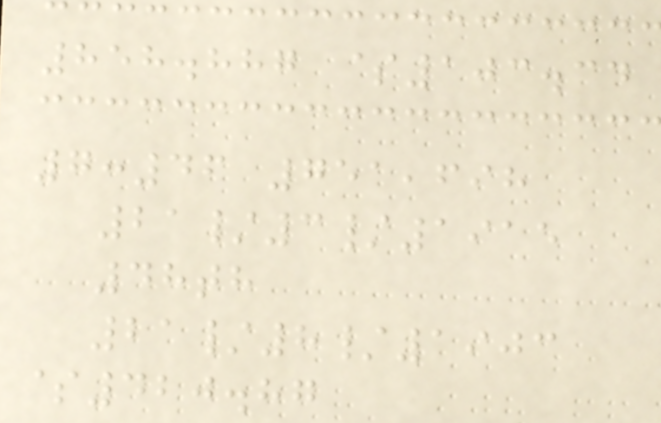858.887 $103.34
7:46 751,698
21/3/1915
48th
21/8/1903
$420.87
